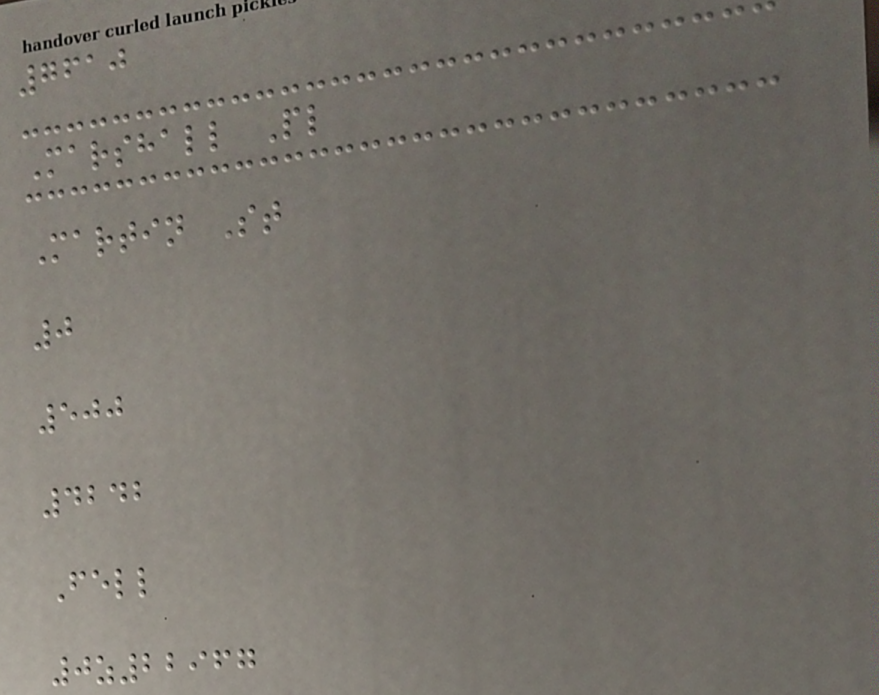7610
Marshall Pl
Martin St
0
500
4242
Fell
0z22967
